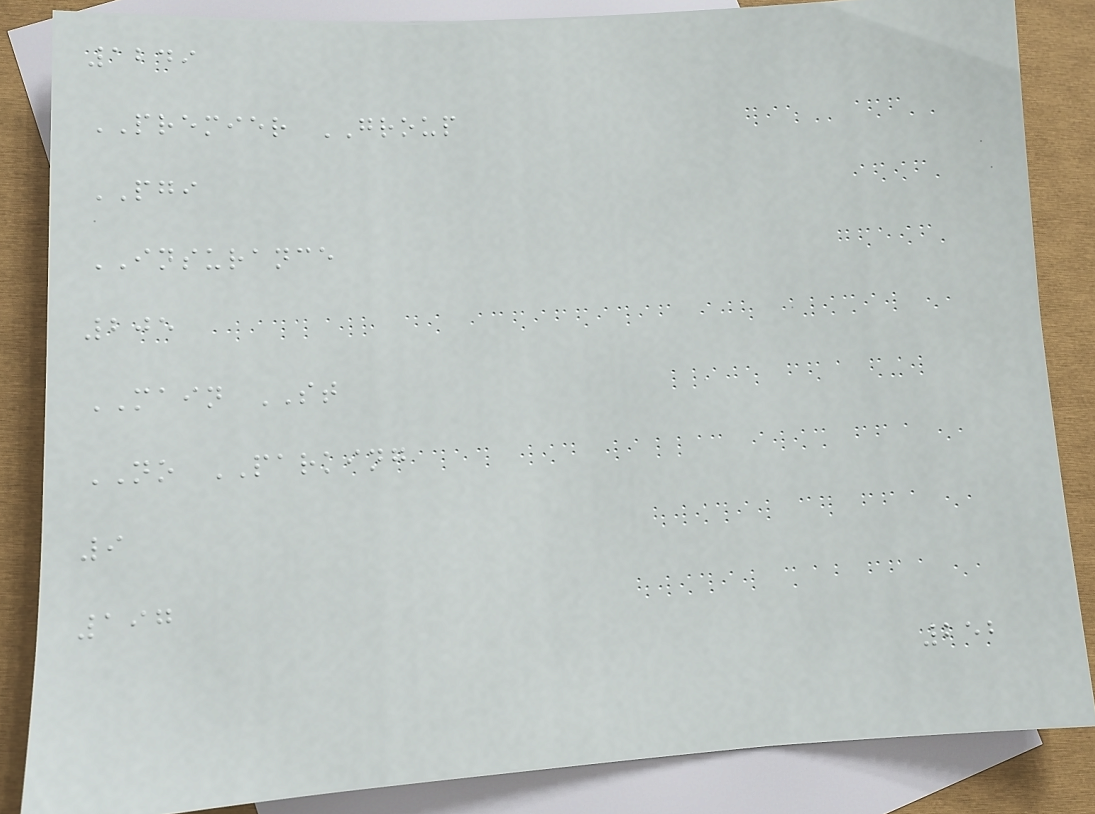1249
PREMIER GROUP
PGI
INSURANCE
205
MAIN ST
NO PARKING
9
197
252
